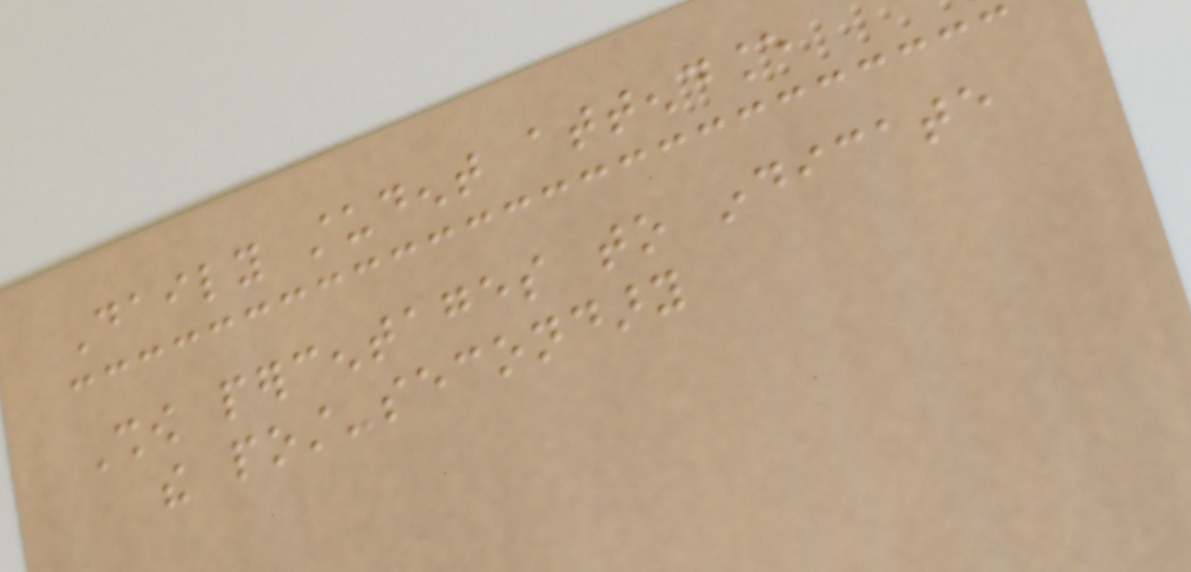Daily student attendance
Show percentages to indicate
the post-secondary
